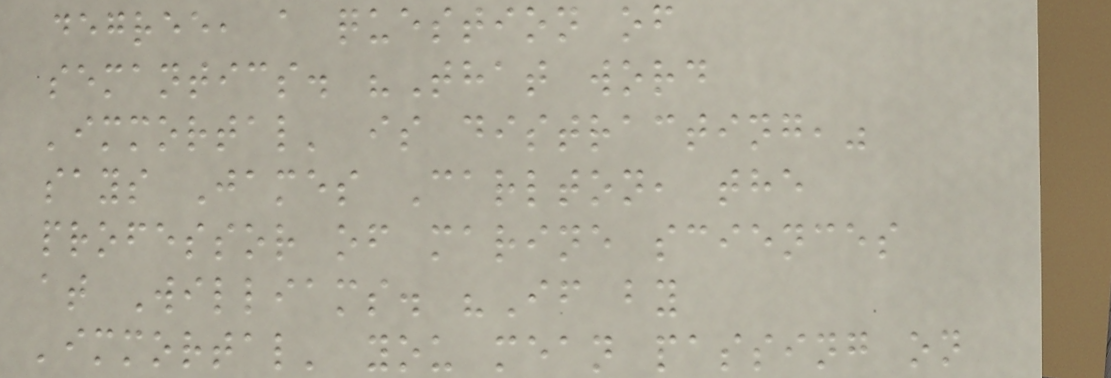degree, a question of
semantics. "That word
'immortal' is distracting,"
says James Carlton, the
professor of marine sciences
at Williams. "If by
'immortal' you mean passing on
